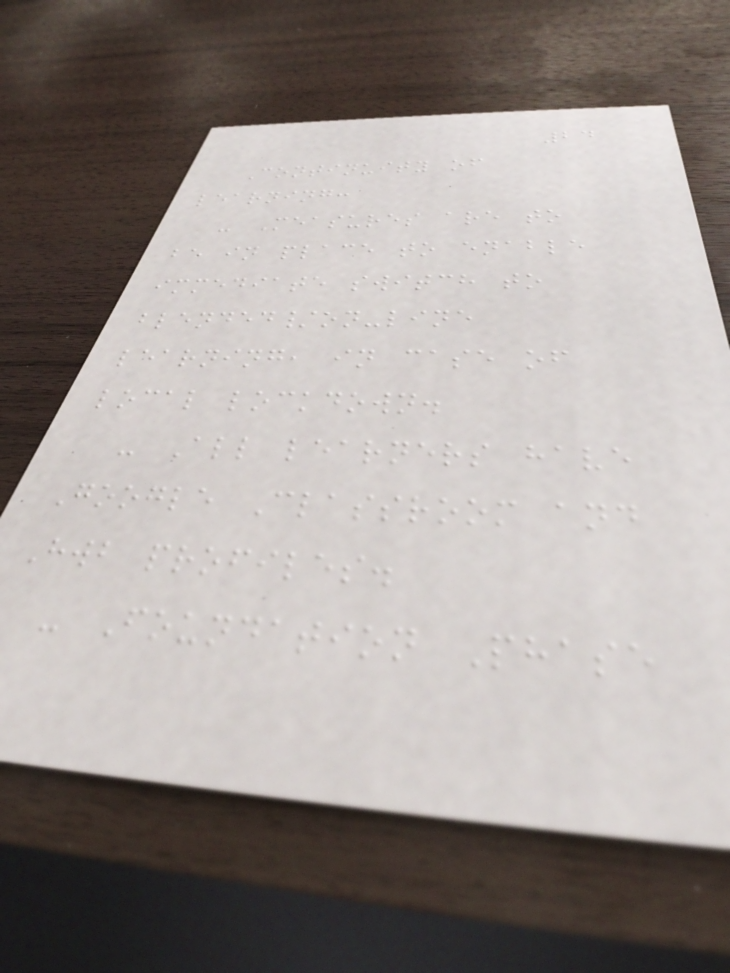24
Continuity of
learning:
- Measures are to
be in place to enable
immediate switch to
blended/on-line
learning, in case of
local lockdown.
- All learners have
Google Classroom and
Hwb profiles.
- Foundation Phase
